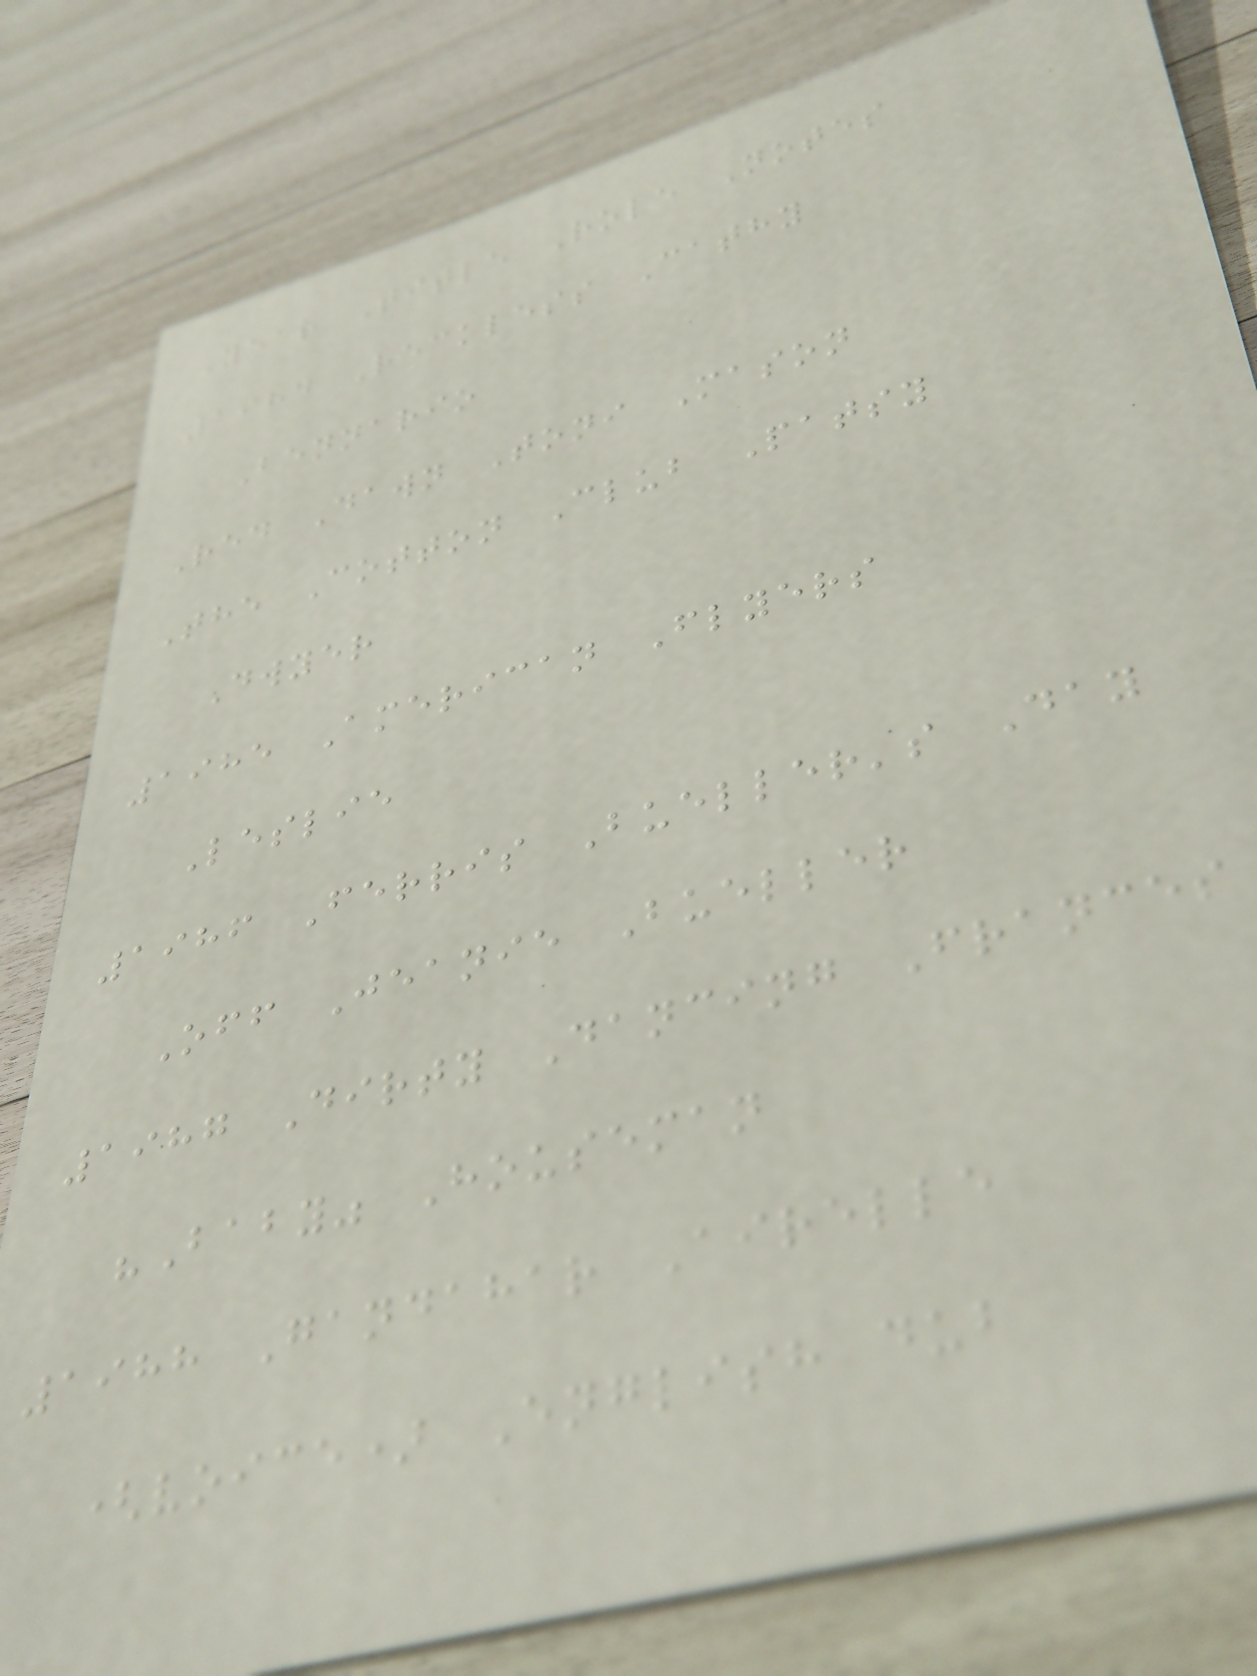Year Title Role Notes
1984 Reckless Cathy
Bennario
Red Dawn Toni Mason
The Cotton Club Patsy
Dwyer
1985 American Flyers
Leslie
1986 Ferris Bueller's Day
Off Jeanie Bueller
1987 Dirty Dancing Frances
"Baby" Houseman
1988 Gandahar Airelle
(voice) English dub
